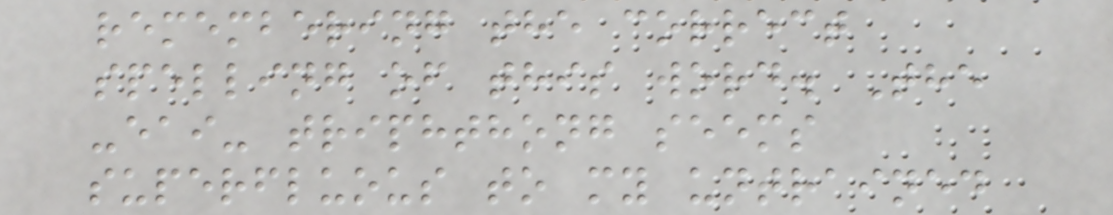remembering the correct
spelling of this word. The
-eai- triphthong seems
superfluous to my untrained
